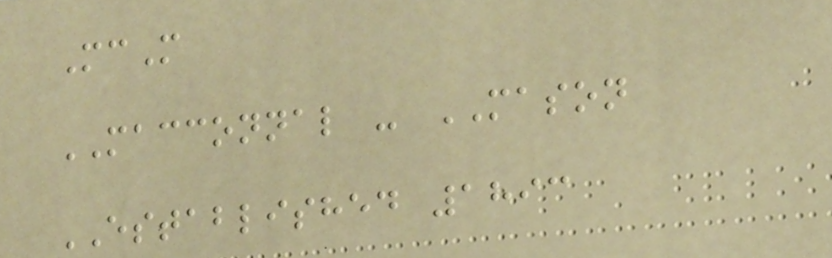McM
MACCONNAL - MASON
ESTABLISHED 1893
